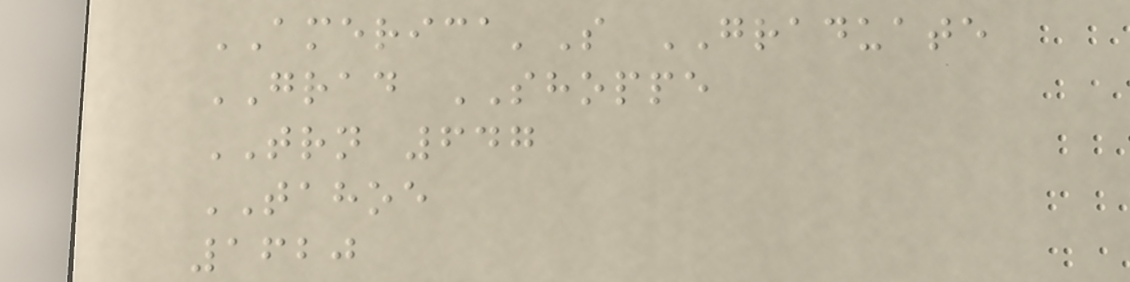AMERICA'S GRADUATE
GRAD SHOPPE
TRN 647
TAHOE
1620
